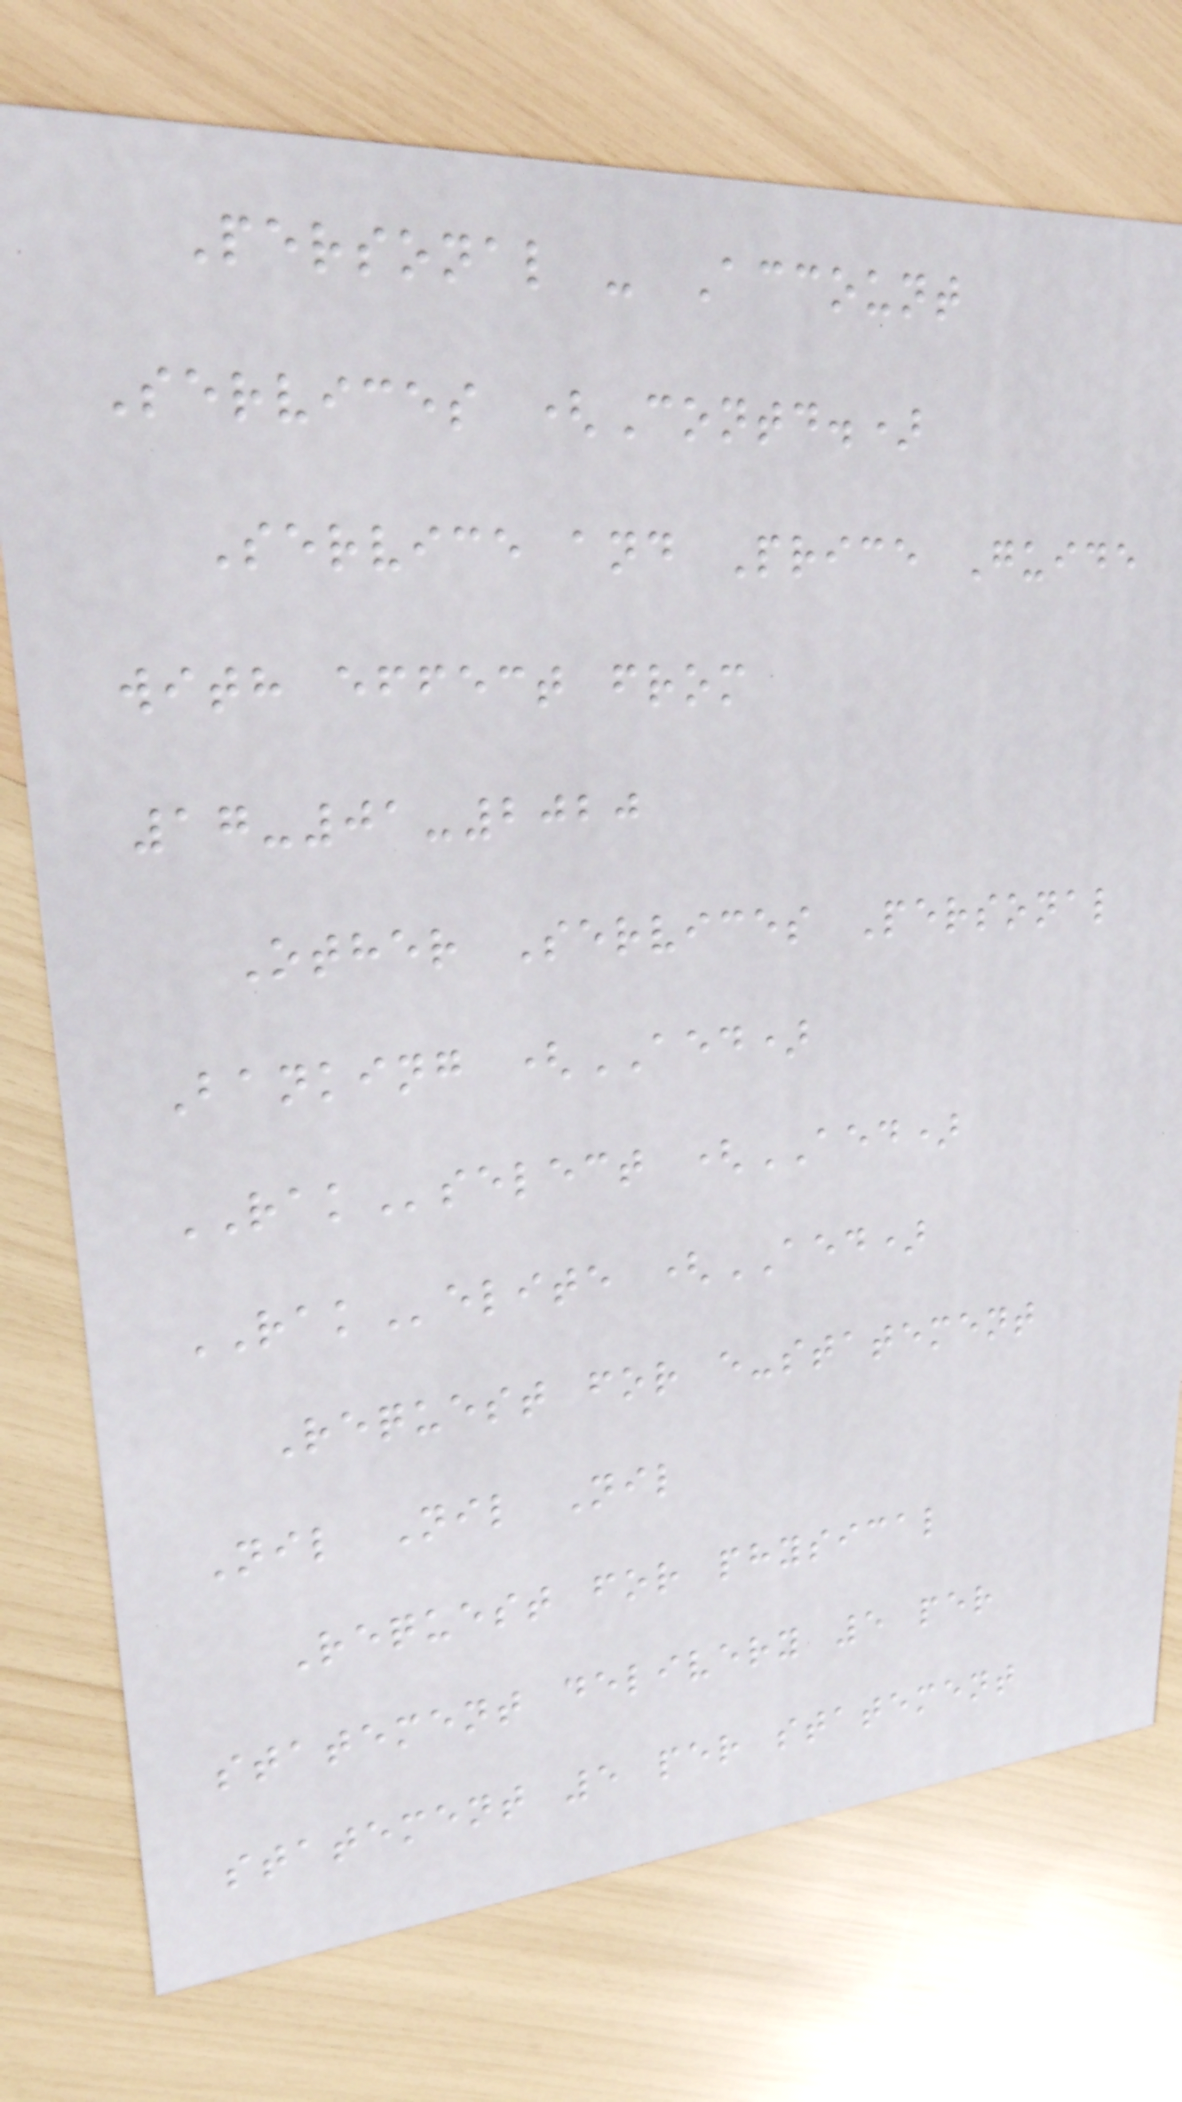Personal - Account
Services (Contd.)
Service and Price Guide
with effect from
17-01-2020
Other Services Personal
Banking (AED)
RAKselect (AED)
RAKelite (AED)
Request for e-statement
Nil Nil Nil
Request for physical
statement delivery 5 per
statement 5 per statement
